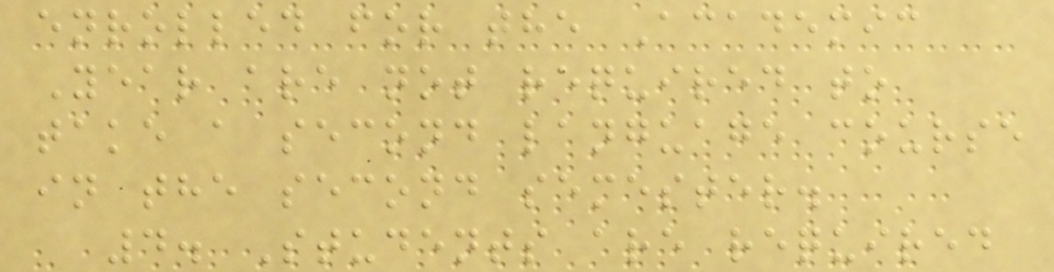enrolled for the Academic
Year are not required to
take a second language course
in the second semester.
4. Students are required
